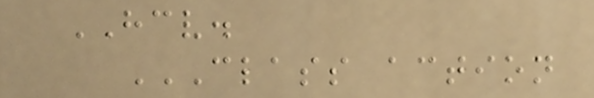HCV.
CLASS ACTION
